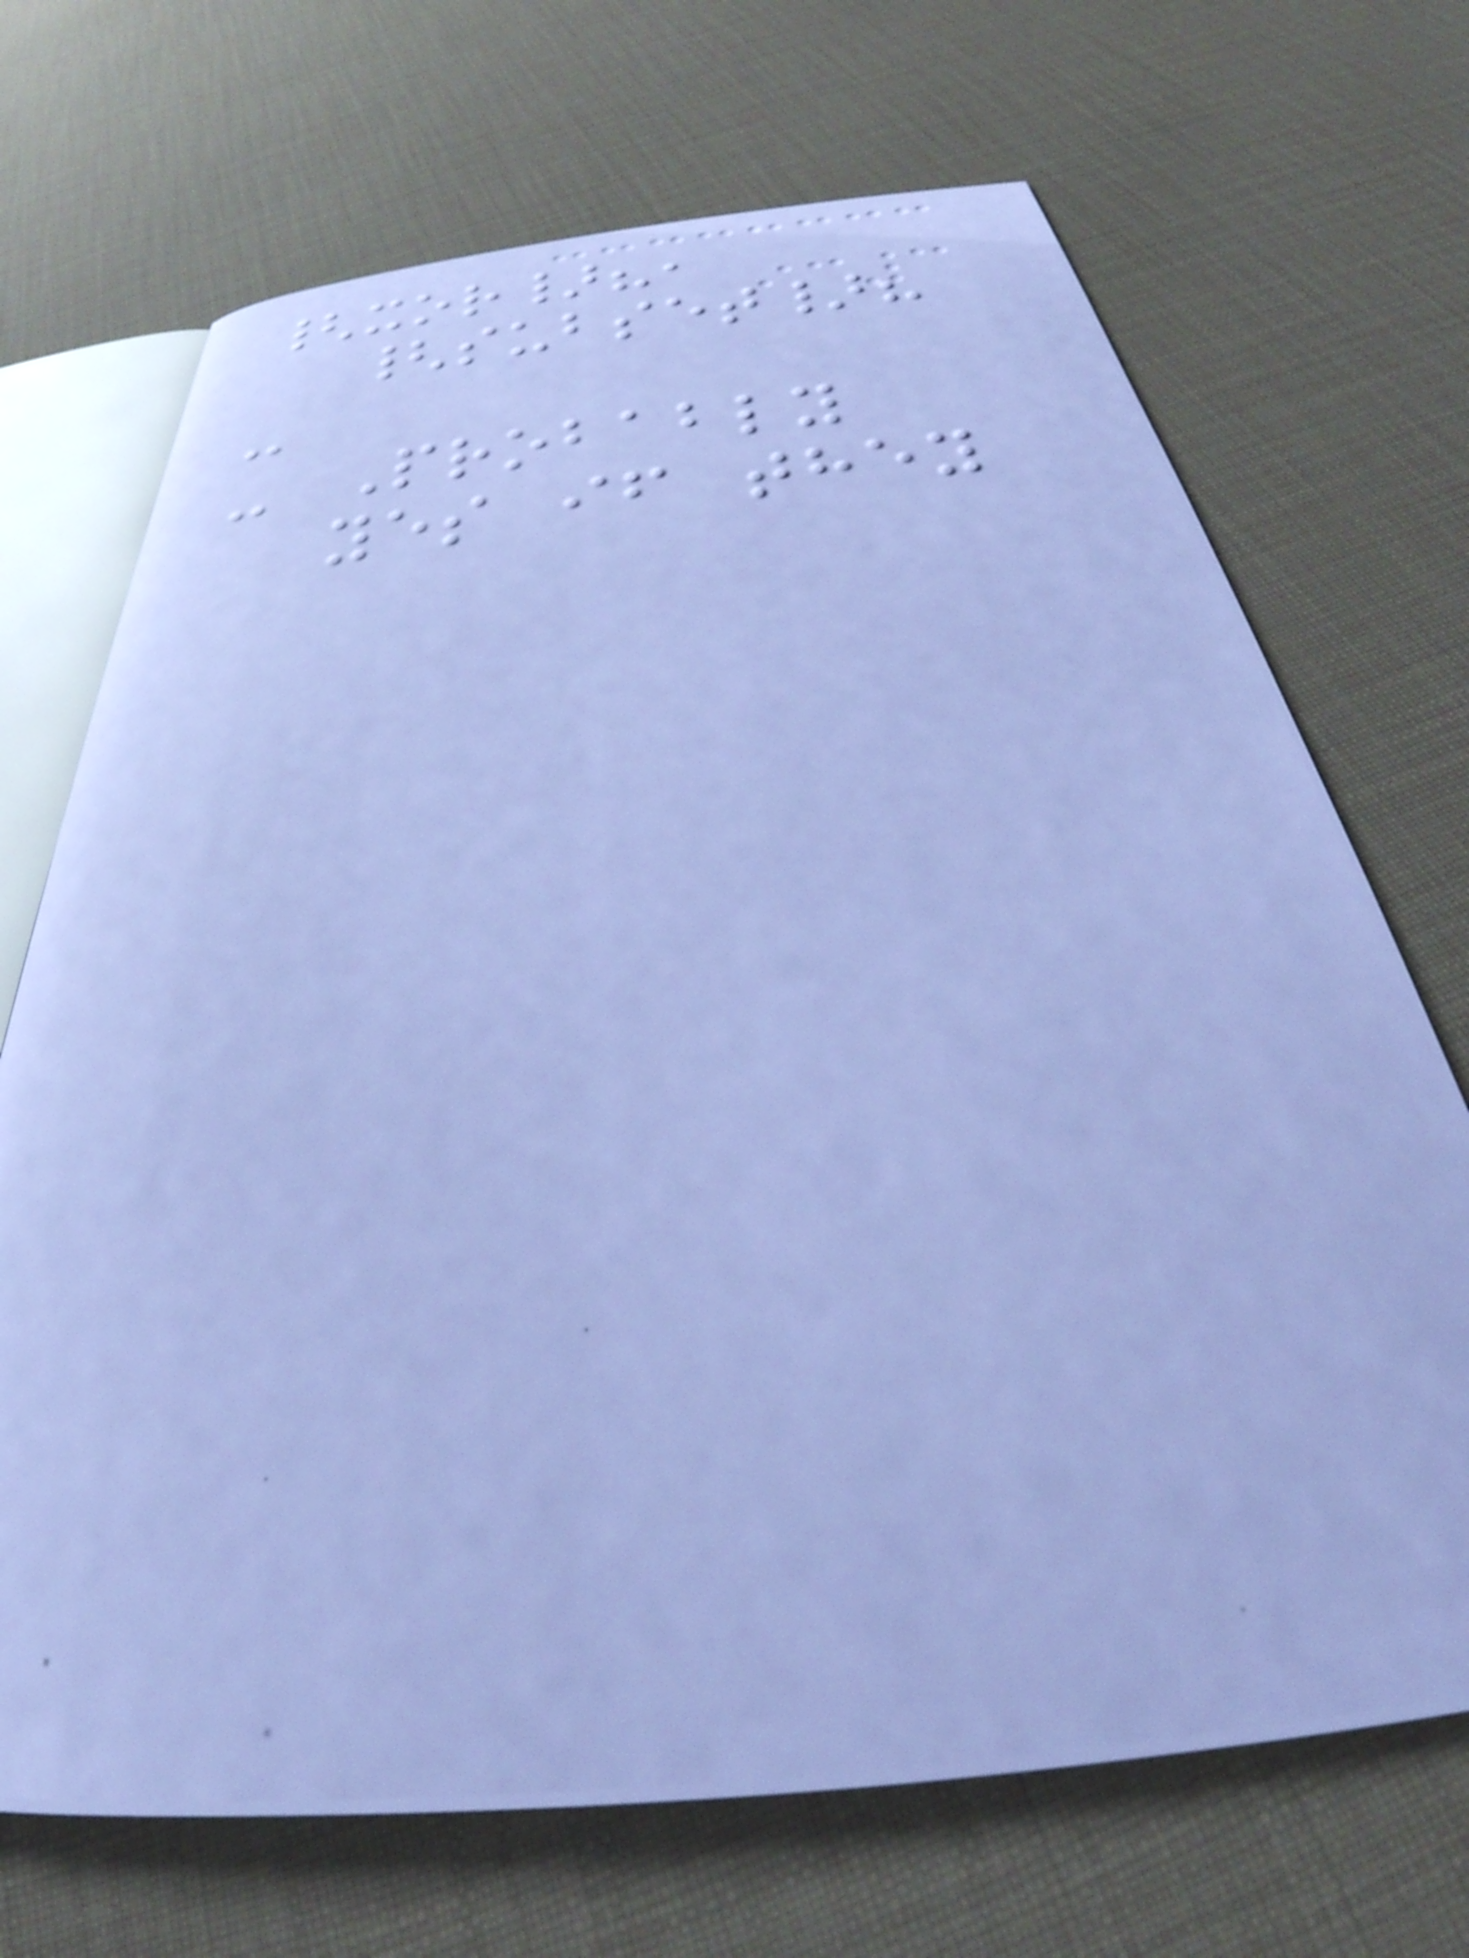{xor}?,
{subset}?
-
- Probably
yes if they
